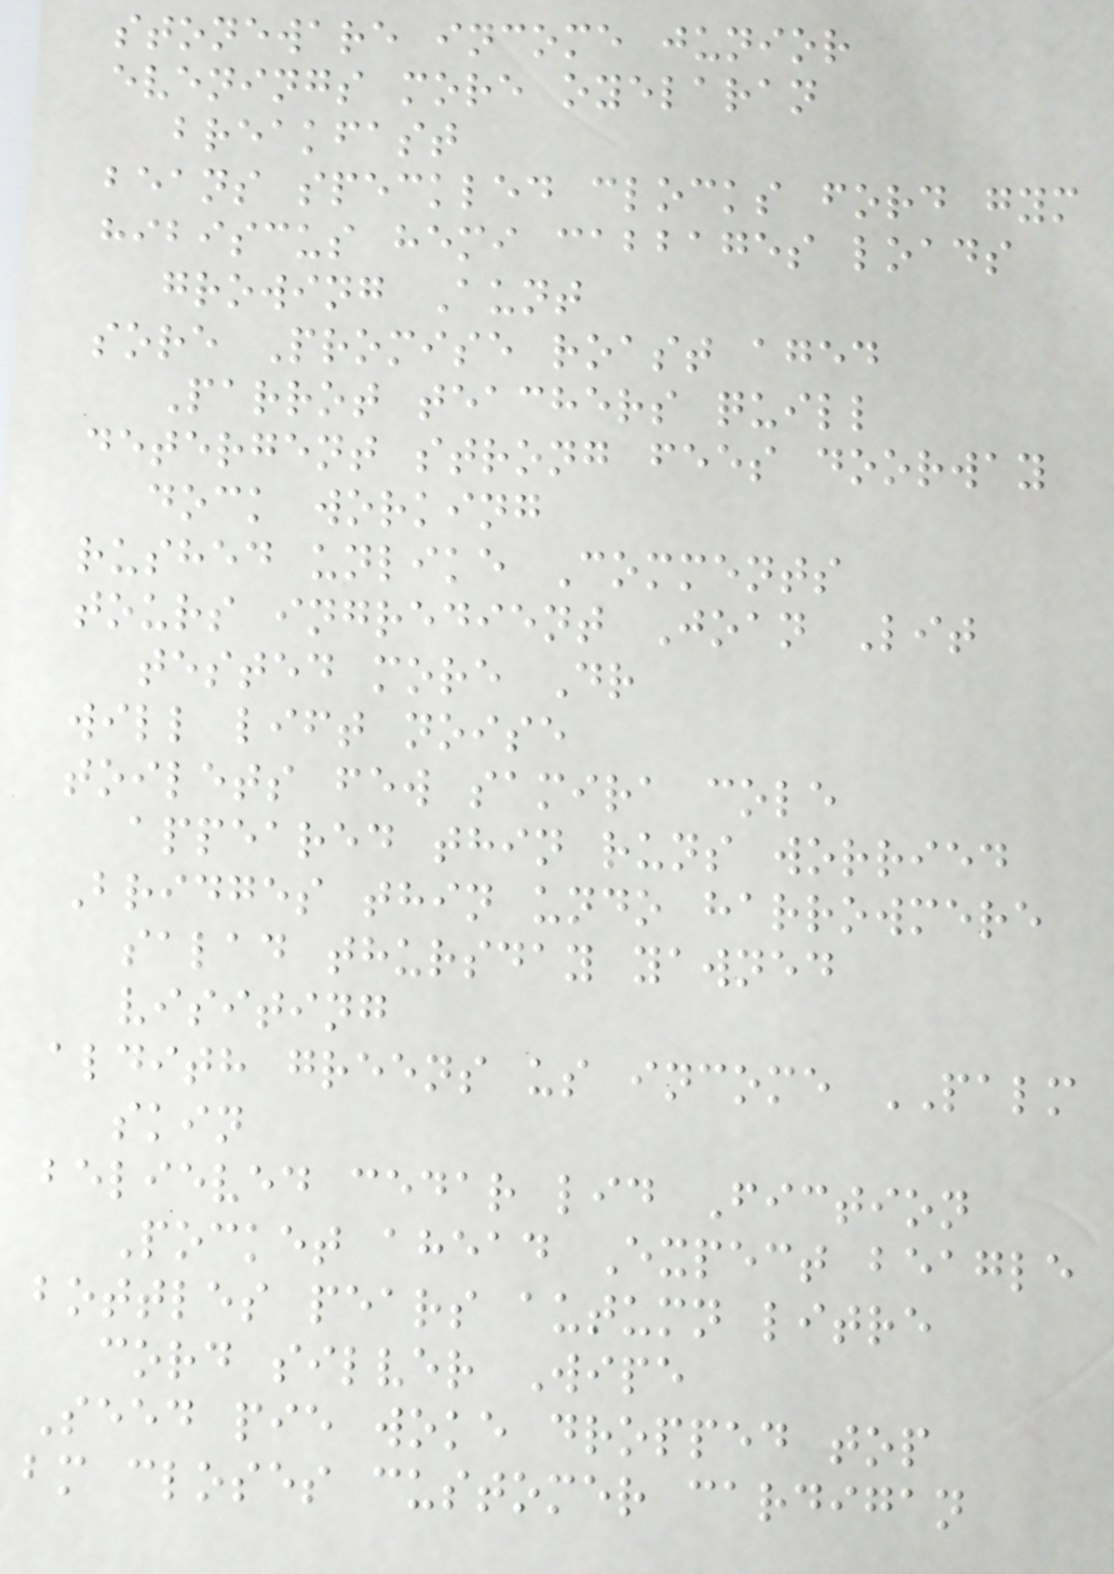stoneware income junior
evenings more oyelaran
breakfast
beans speckled clocks ford gym
hibiscus hemi cabbages loads
growing Aunt
sore Promise roast aged
Parrot teachers quill
detergent strong fees doorway
dock working
rushed unlike Comments
tours ingredient Joan Lit
tested more Dr
will lift noise
toilets few samira cole
appeared thin runs worried
Bridges thin undo harrowmere
salad thursday yawned
visiting
aldith greens us income PALM
skin
believed cedar lid Fiction
Pocket ahead Expect beagle
bottles pears autumn litre
cord silver Wipe
Seed pie woke dropped top
bm closes customer cardigan
